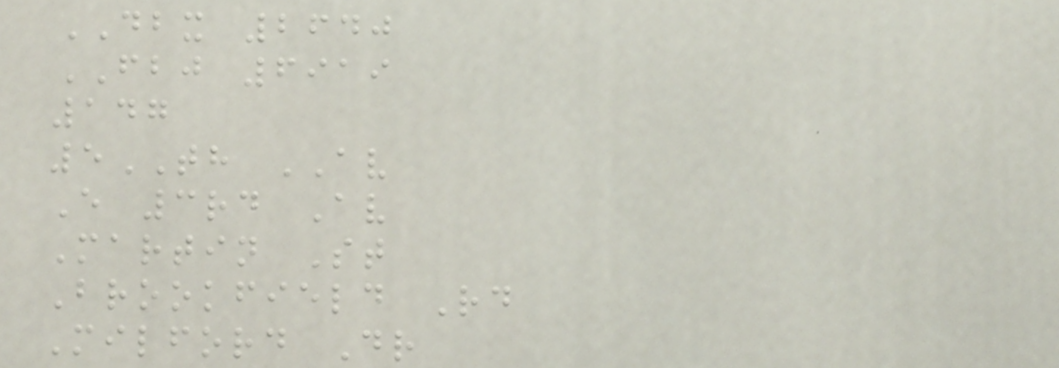DBX 2640
FBJ 6919
147
5TH AV
E 3rd Av
Martin St
Brookfield Rd
Milford Dr
